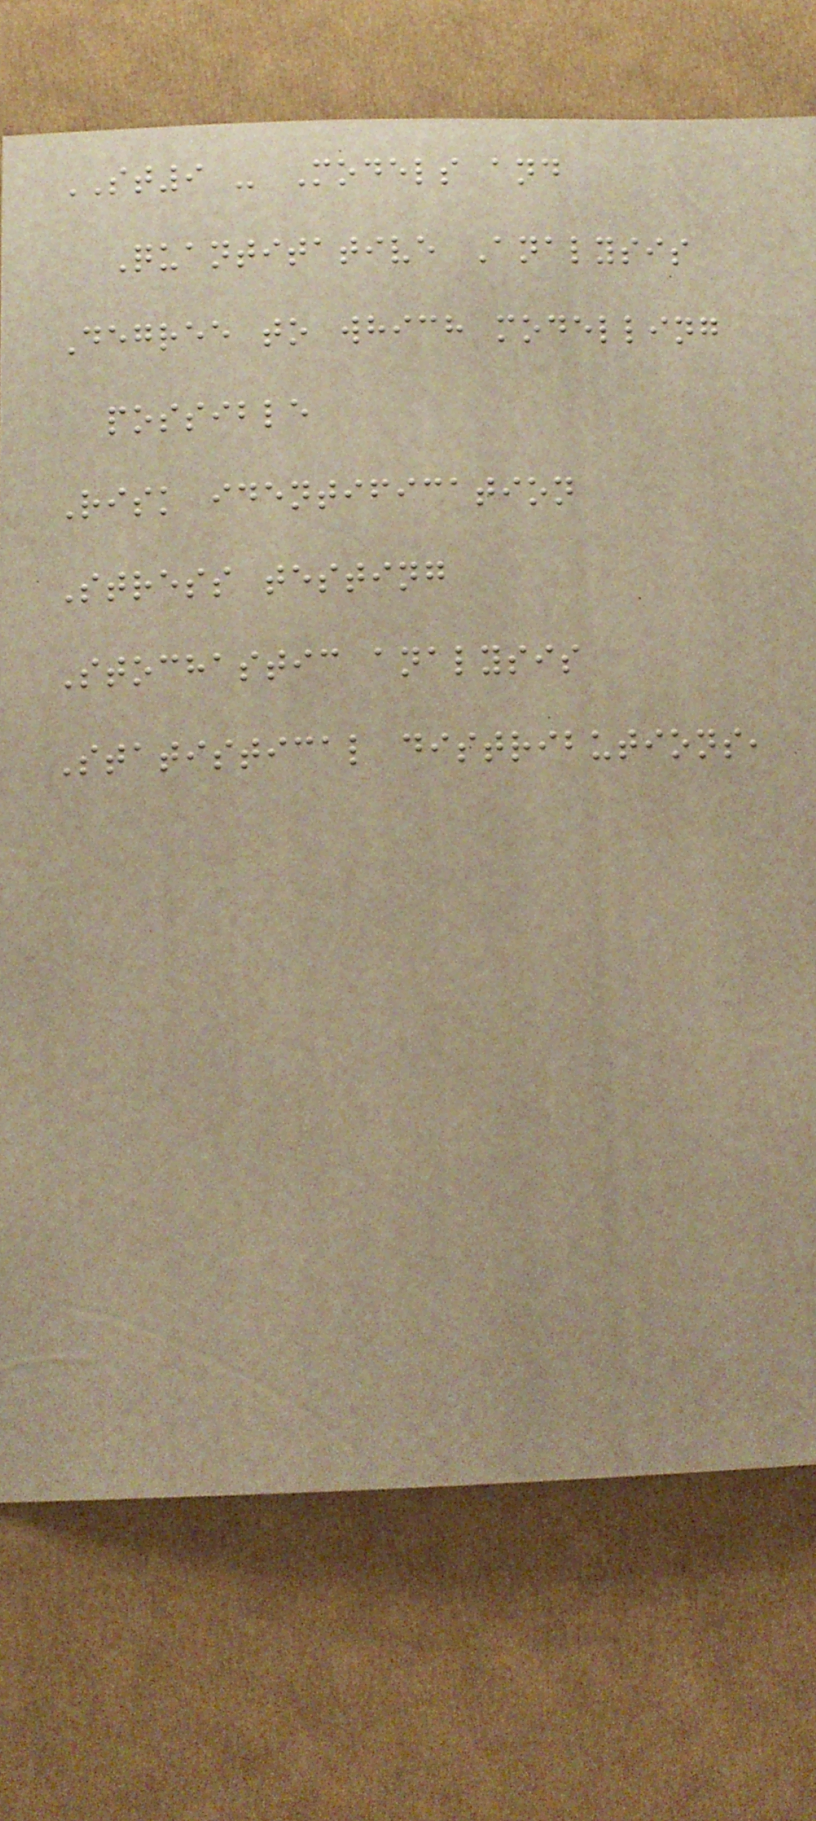ST9 - Models and
Quantitative Analysis
Degree to which modelling
possible
Risk identification
Stress testing
Stochastic analysis
Statistical distributions,
